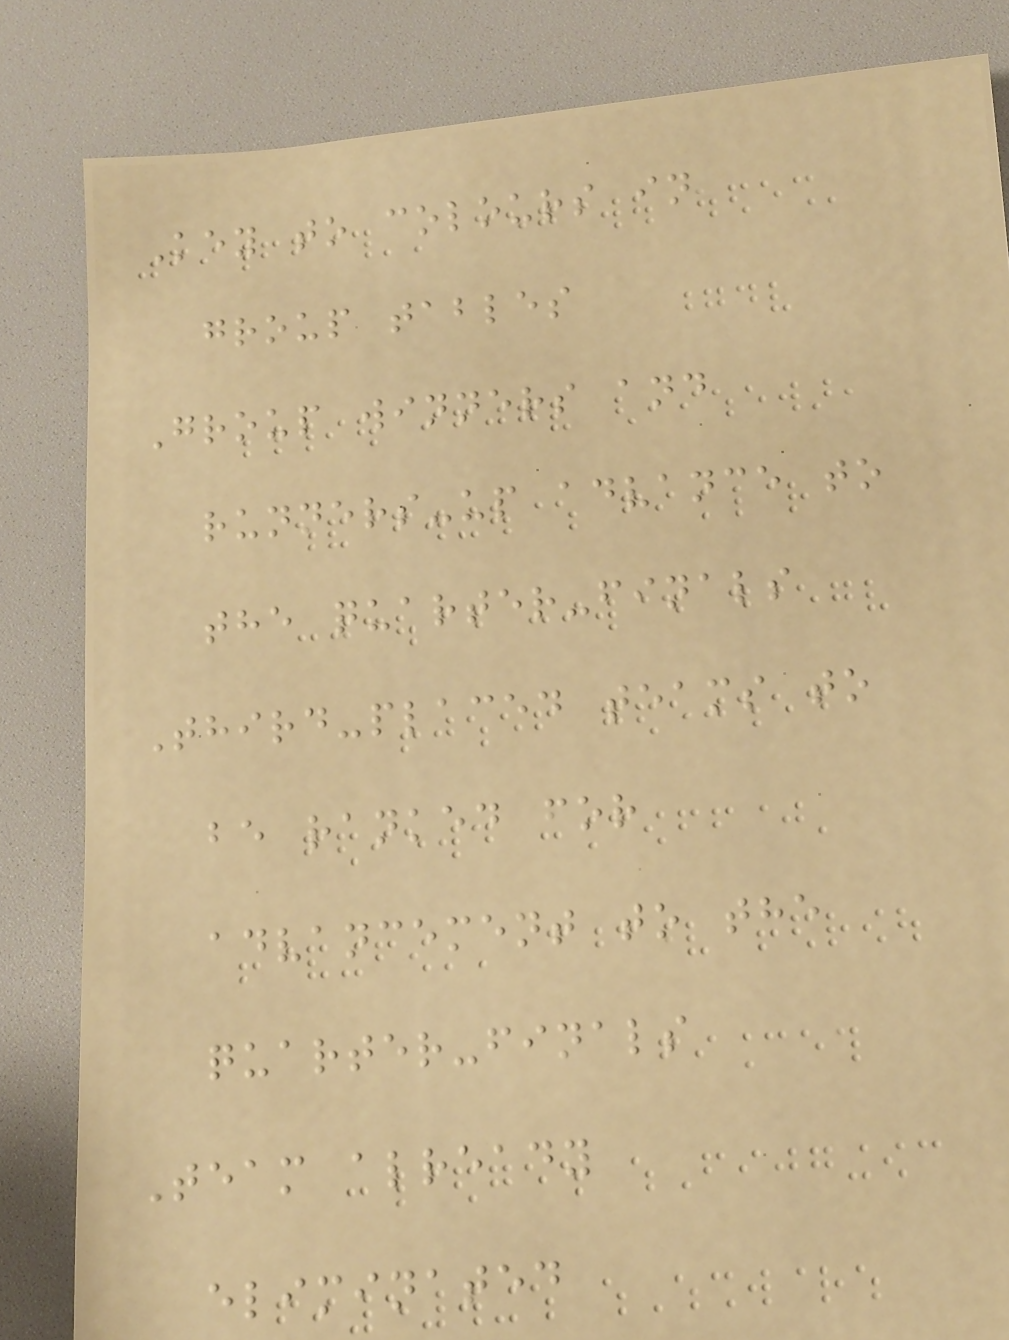Key to colours in
group tables
Group winners and
runners-up advance to
the quarter-finals
Third-placed teams to
be ranked for
advancement to the
quarter-finals
Team already
eliminated
